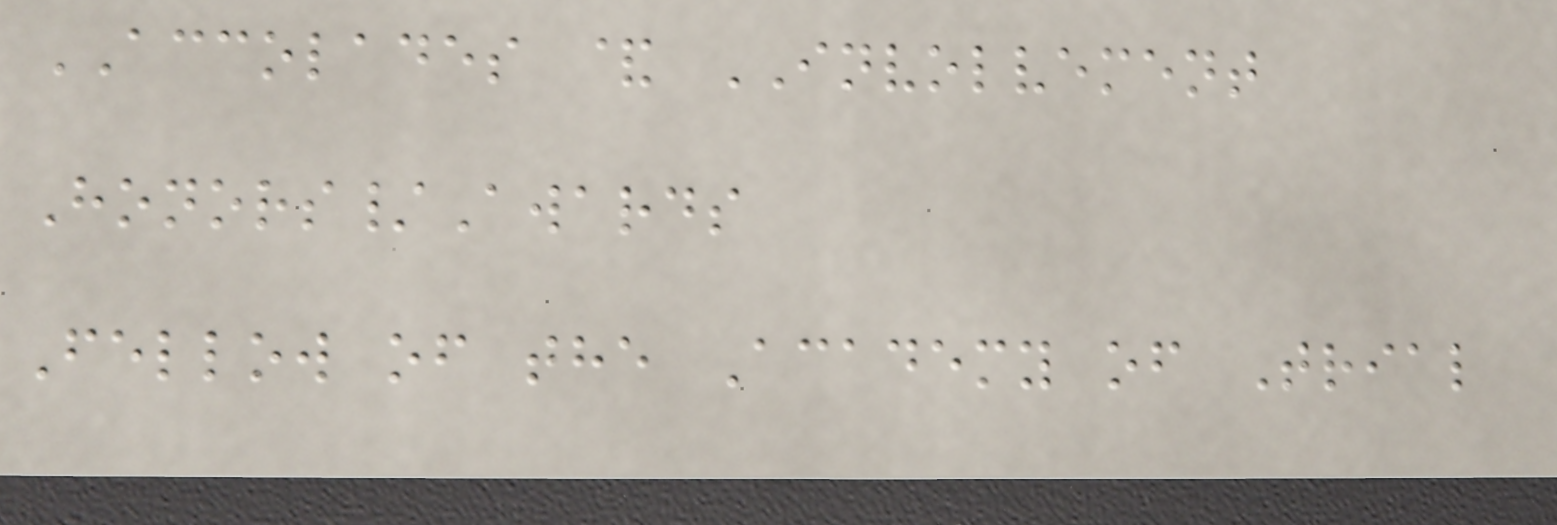ACCOLADES & INVOLVEMENT
Honors/Awards
Fellow of the Academy of Trial
